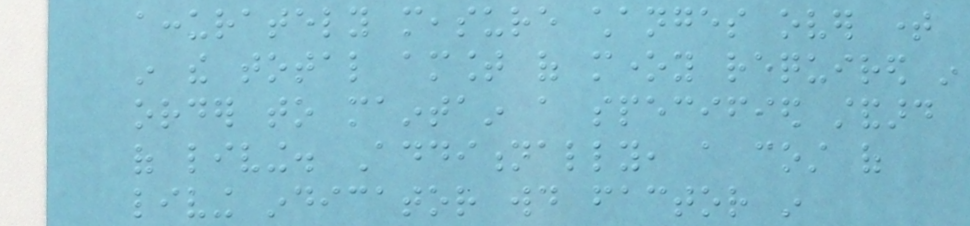accurately measure changes over time
in the total amount of money required in
order to maintain a specified standard
of living. Additionally, a cost of
living indicator would factor in
